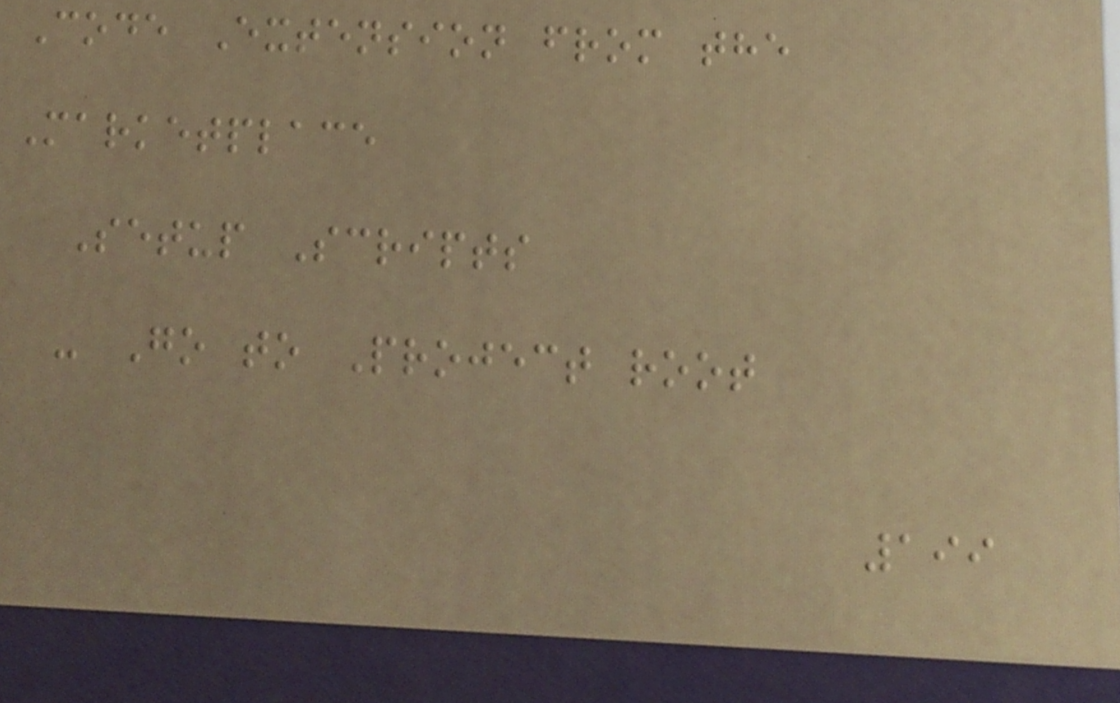Code Extension from the
Marketplace
Setup Scripts
- Go to Project root
199
